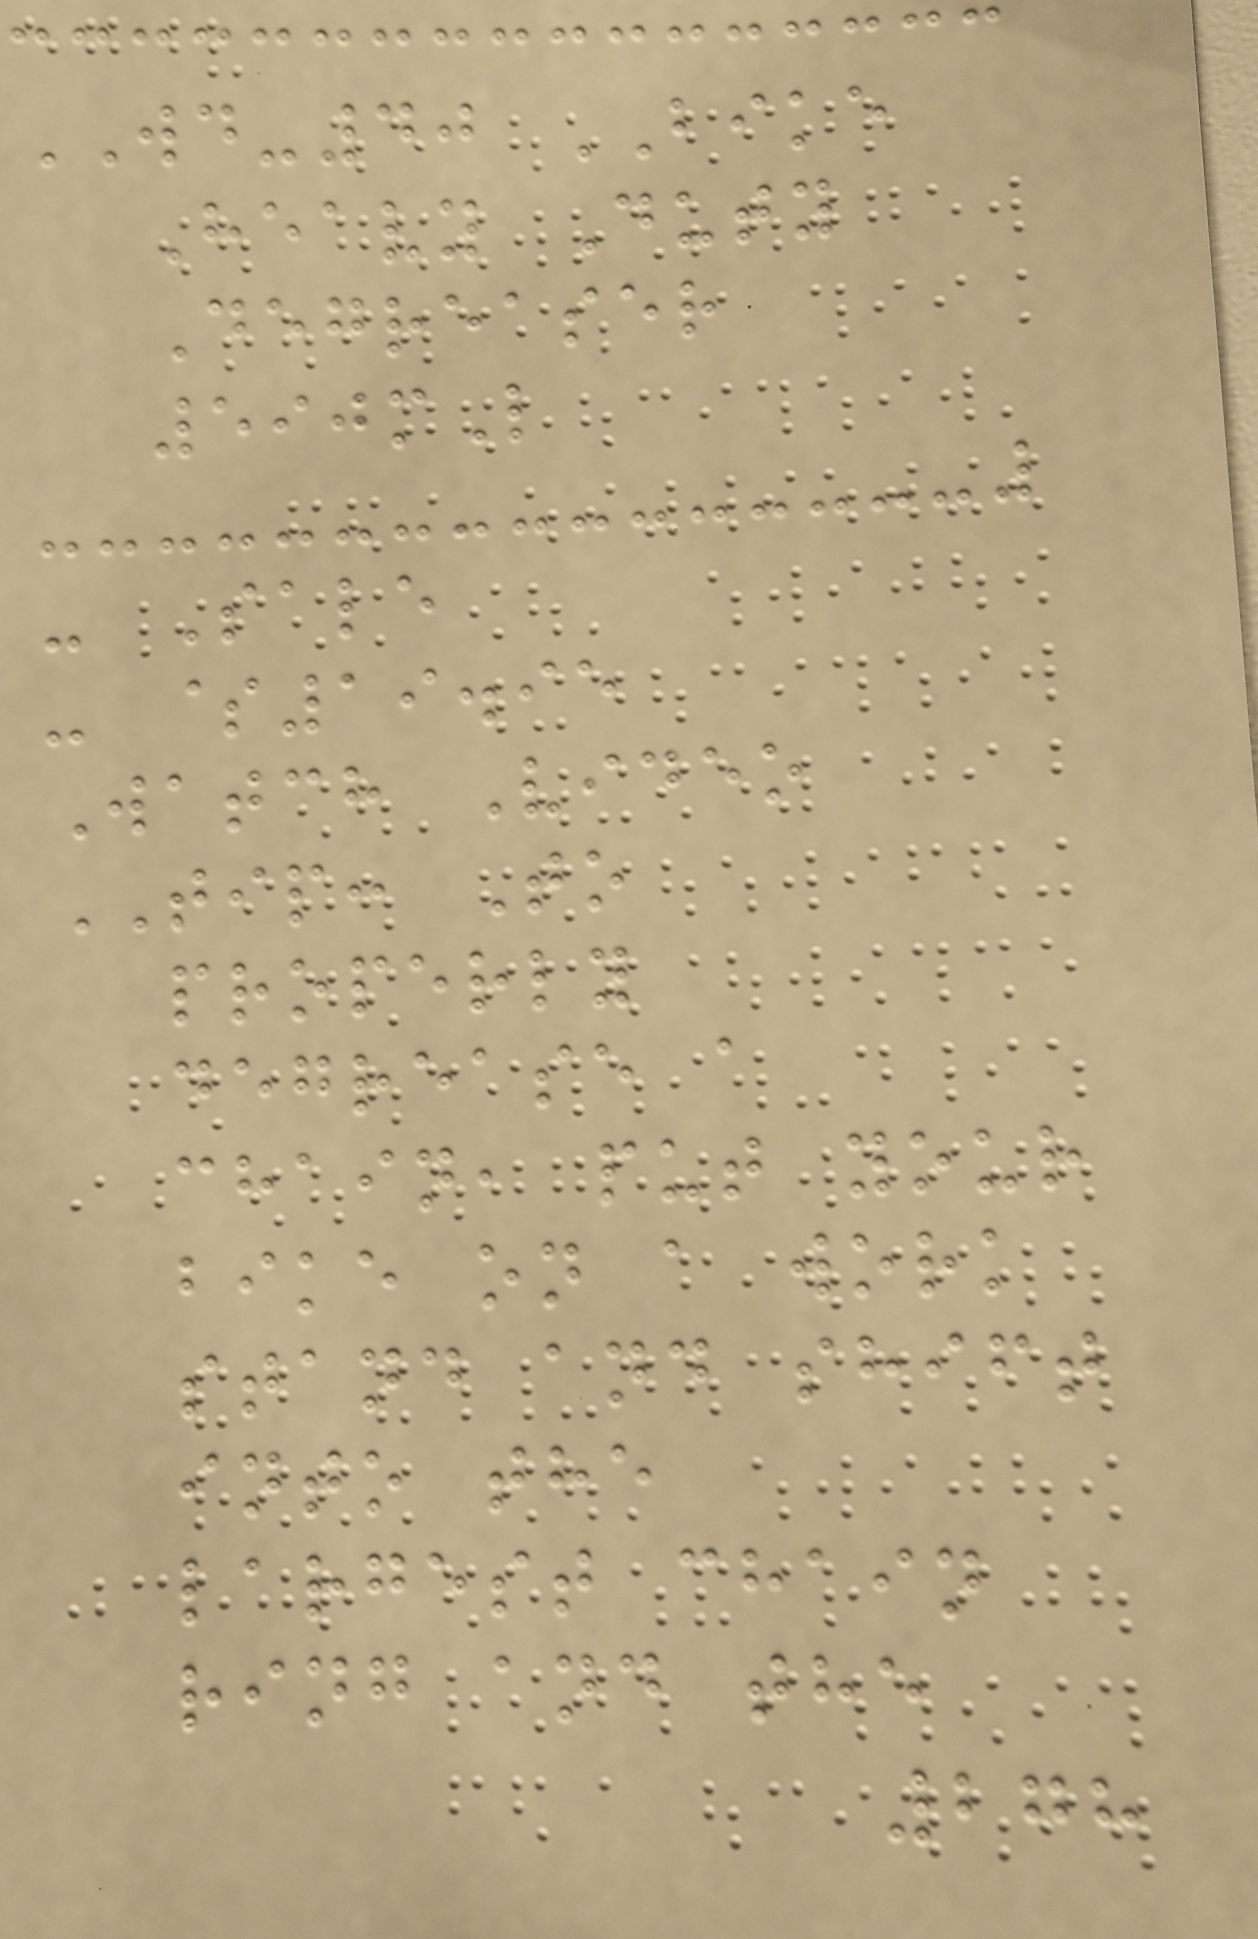WD-40 BIKE
Heavy Duty
Degreaser
590mL
- Sale
- $19.95
Watch Video
TIP: To
properly
degrease a
chain, put your
bike on a work
stand and shift
into the
largest chain
ring and the
278
